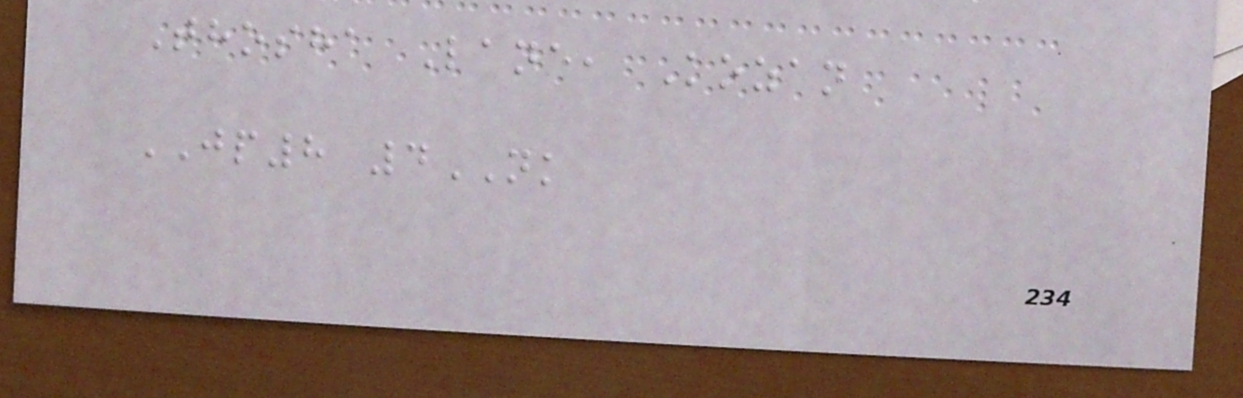Thosha Lane, Kozan
JP8 4NK
